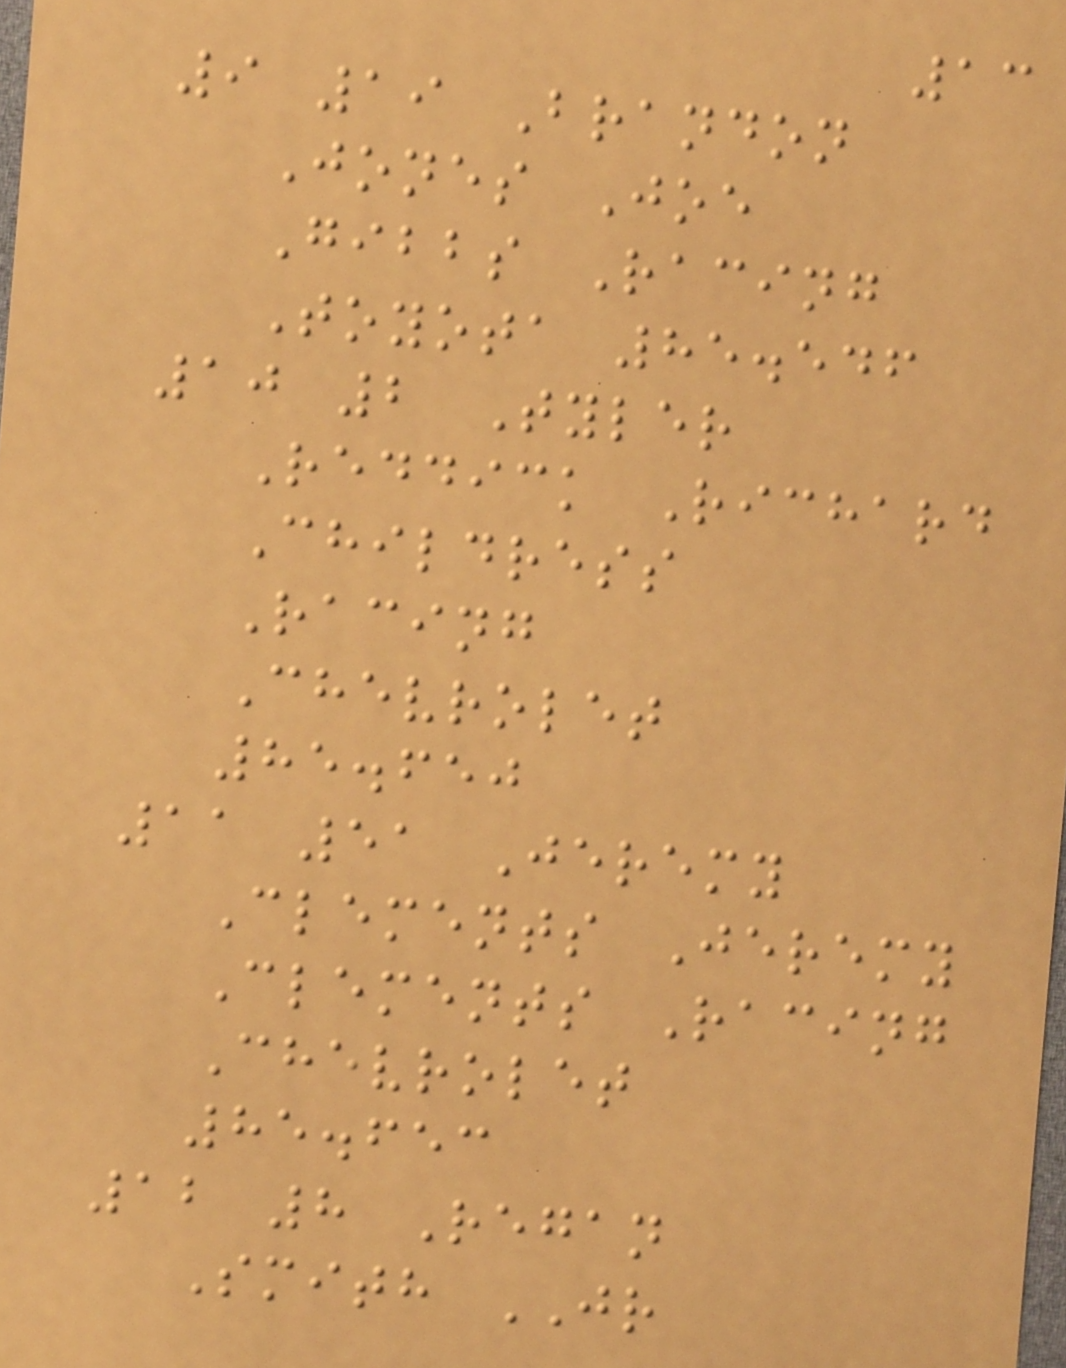13
9 19 Brandon
Jones Joe
Gibbs Racing
Toyota 85.546
10 2 Tyler
Reddick Richard
Childress
Racing
Chevrolet
85.650
11 51 Jeremy
Clements Jeremy
Clements Racing
Chevrolet
85.653
12 8 Regan
Smith JR
